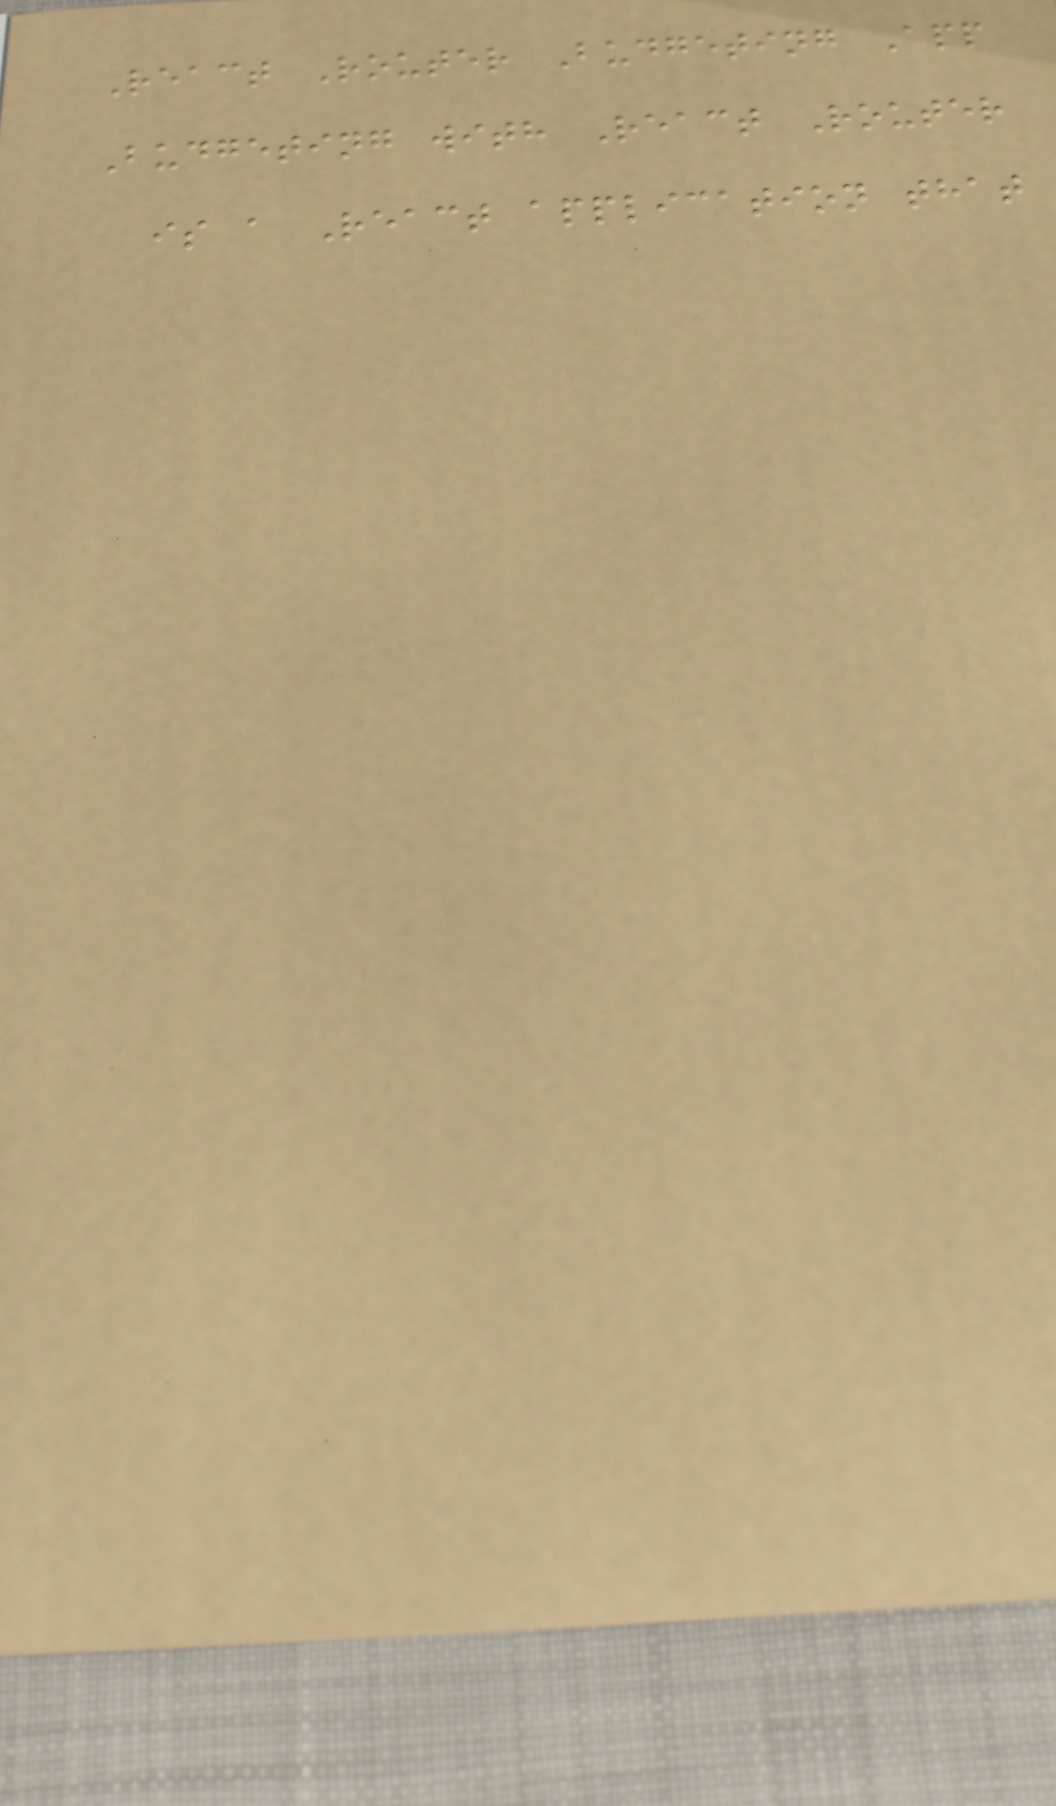React Router Budgeting App
Budgeting with React Router
is a React application that
